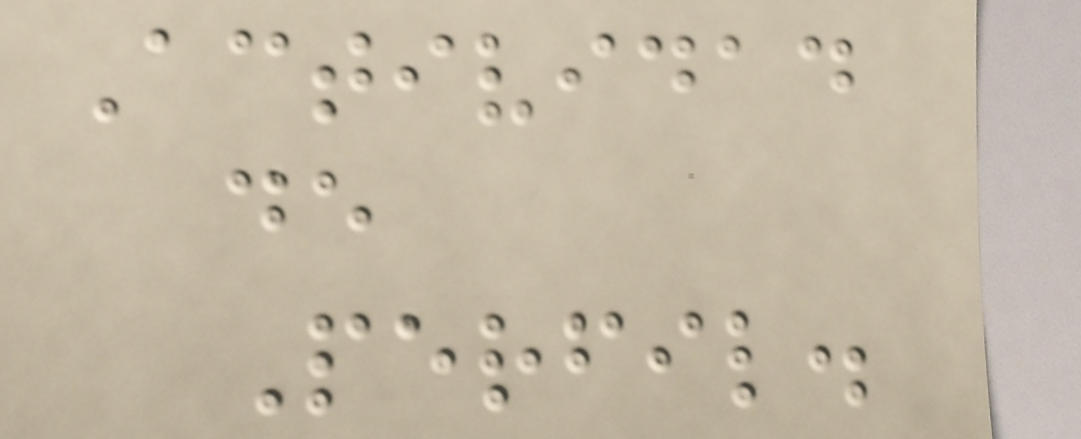Actividad
de
Perfil.
